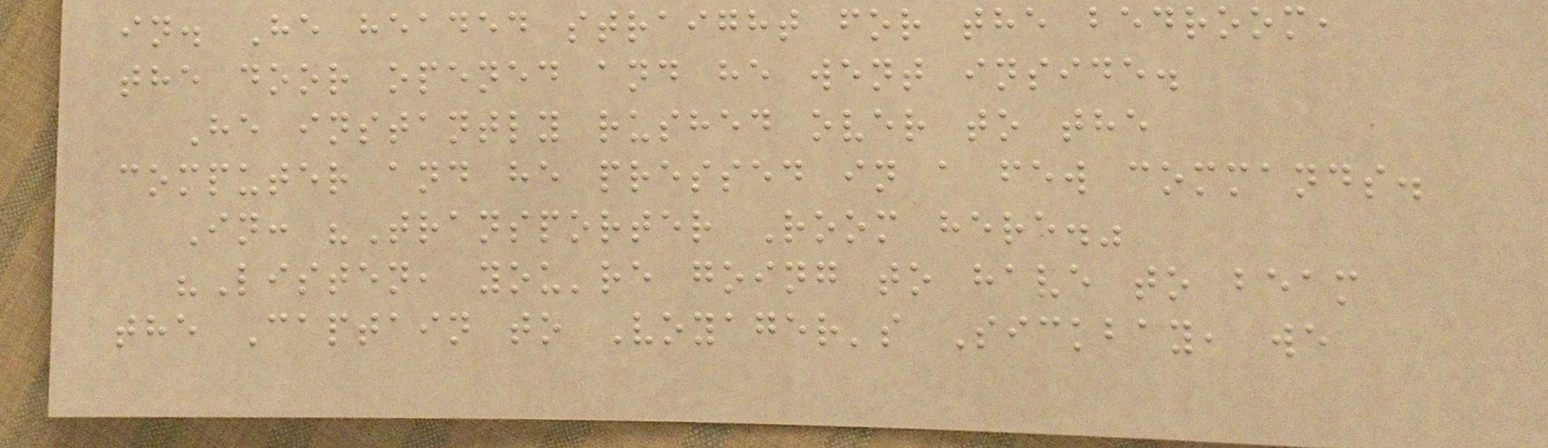in. He headed straight for the bedroom,
the door opened and he went inside.
He instantly rushed over to the
computer and he pressed in a few commands.
In: "Transporter Room here."
"Listen, you're going to have to beam
the Captain to Voyager's Sickbay, we
